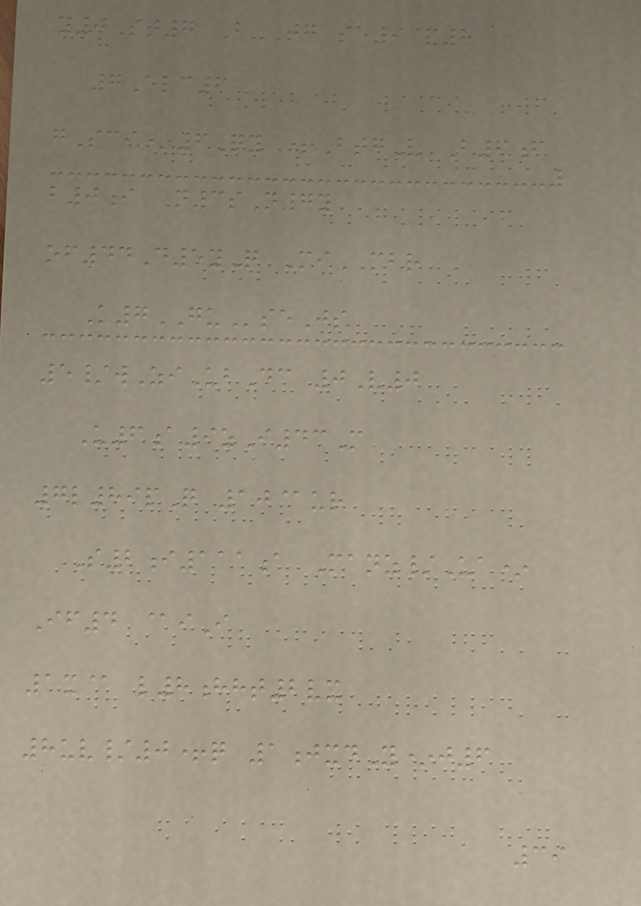y0St7 B-Tg se9&8
7Elc6
gSci*6Qy +BtgV B6f
b0i N3sN7y
of44D5yQ MiMBR
K7GUseJs
5/wZiUbDc 0V0
U6a9zI43M
7l89pQ 10@ur
S2i111a Manz/Ua*
If4 @iI
1x@ l8hht2vx
8uv/0+q 1jxdY*j6
39
